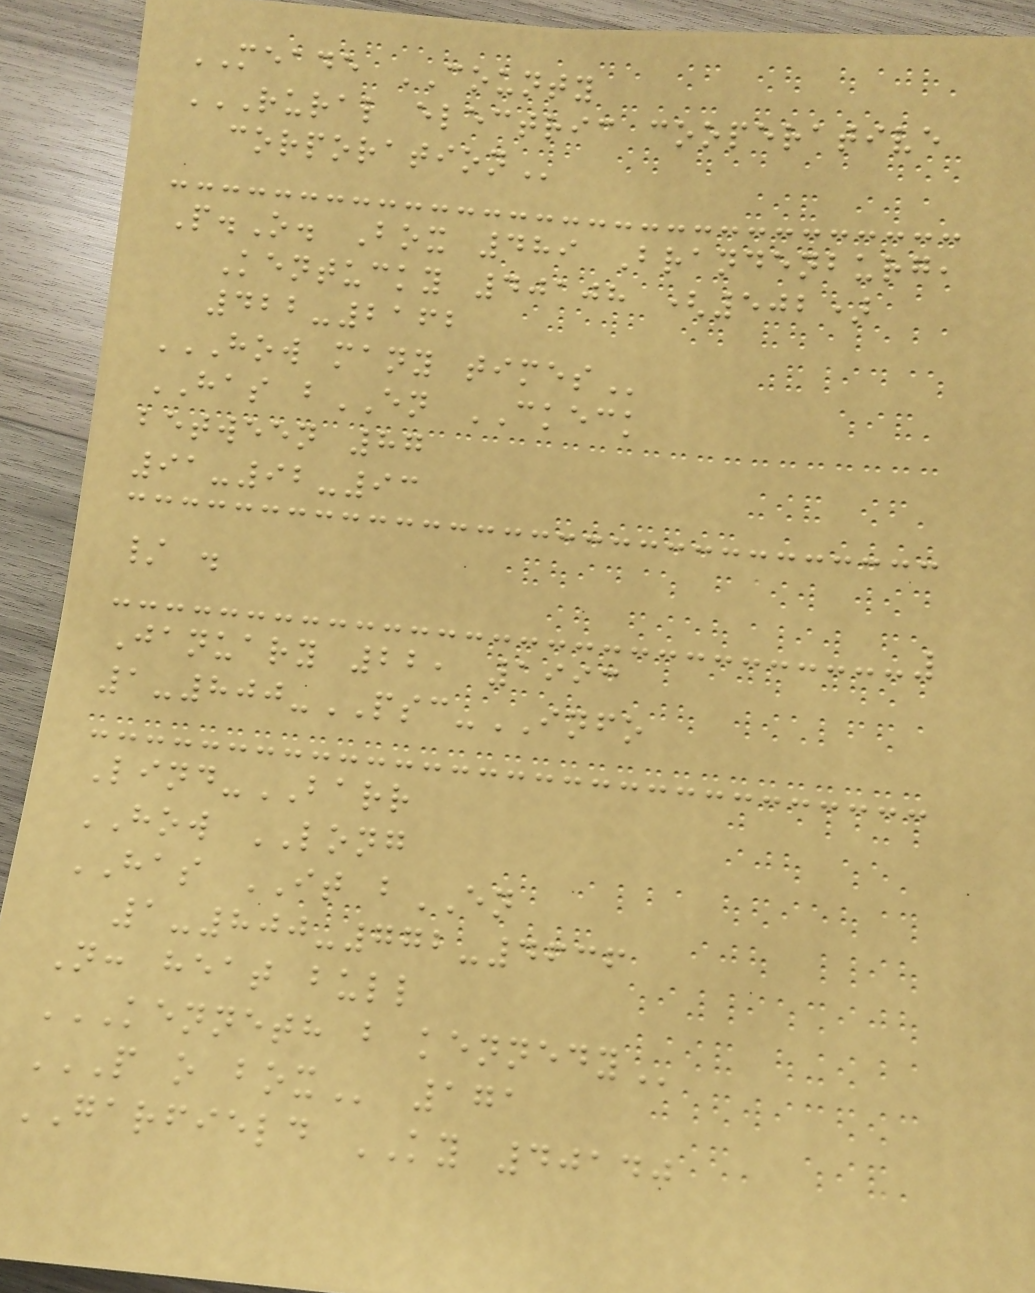MEADE COUNTY
RURAL ELECTRIC COOPERATIVE
CORPORATION
P.O. Box 489 Brandenburg,
Kentucky 40108 (502)
422-2162
HOW MANY TIMES
HAS bEN CKECK
between 87
91-92-93
/ .
January 22, 1993
1-800-PSC-INFO
Lind-BARR
HOW LONG
HAS IT bEN
1-800-772-4636
N: heat bull
KENNETH B KENNEDY
P O BOX 171
GARFIELD KY 40140
